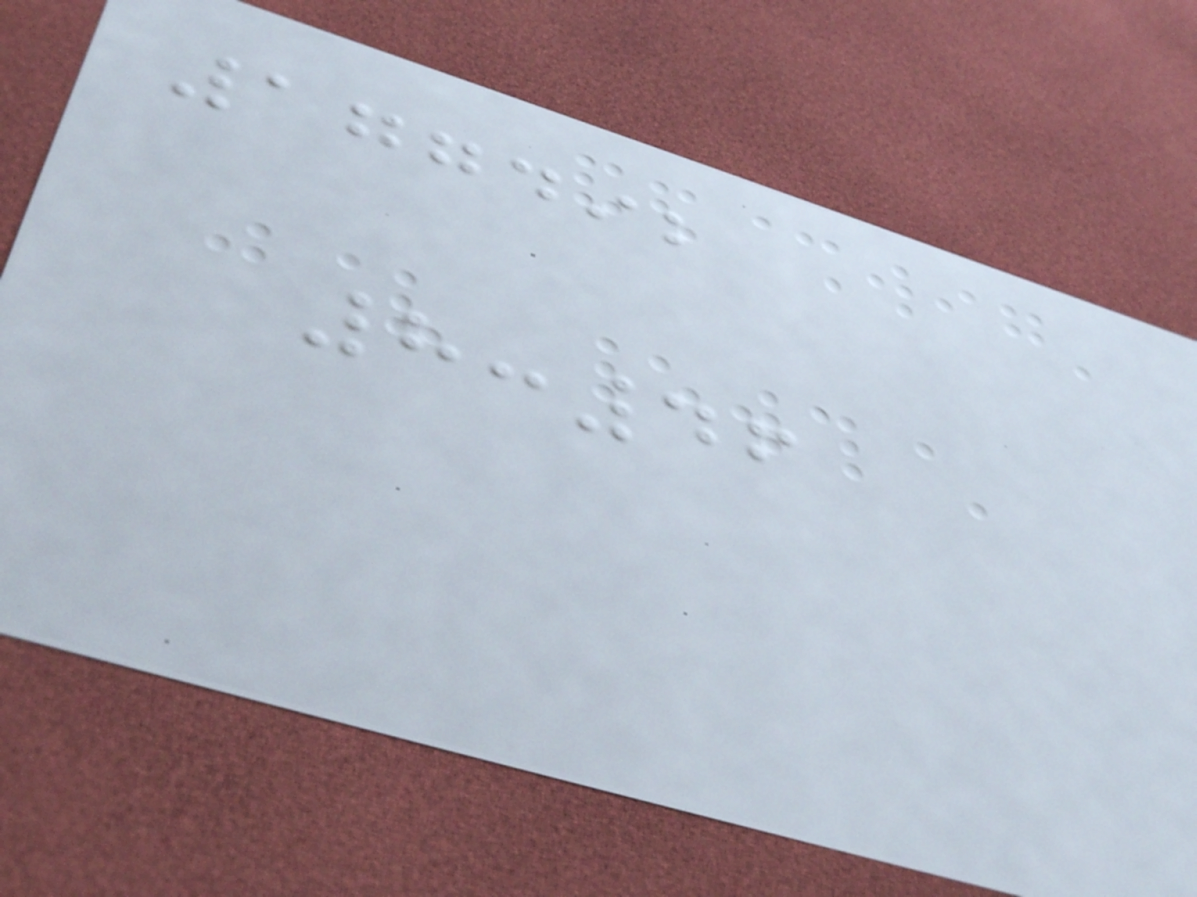177492
8:46
